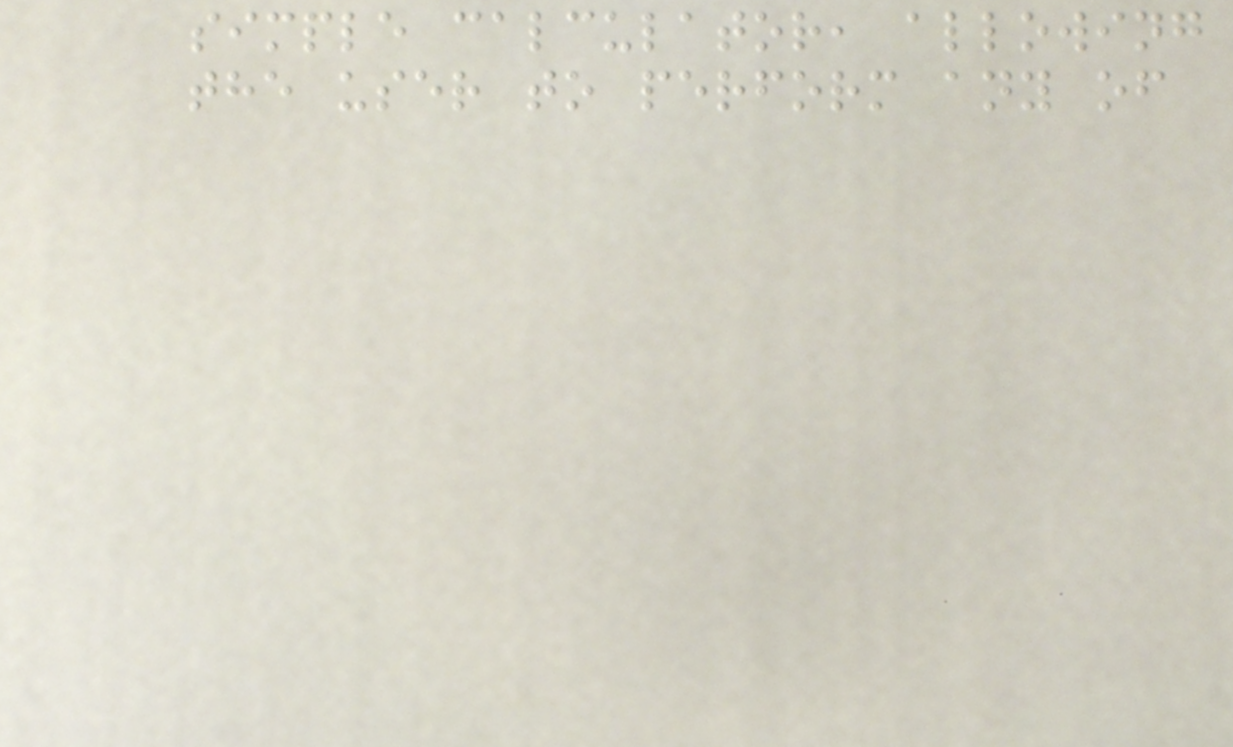simple calculator, allowing
the user to perform any of
